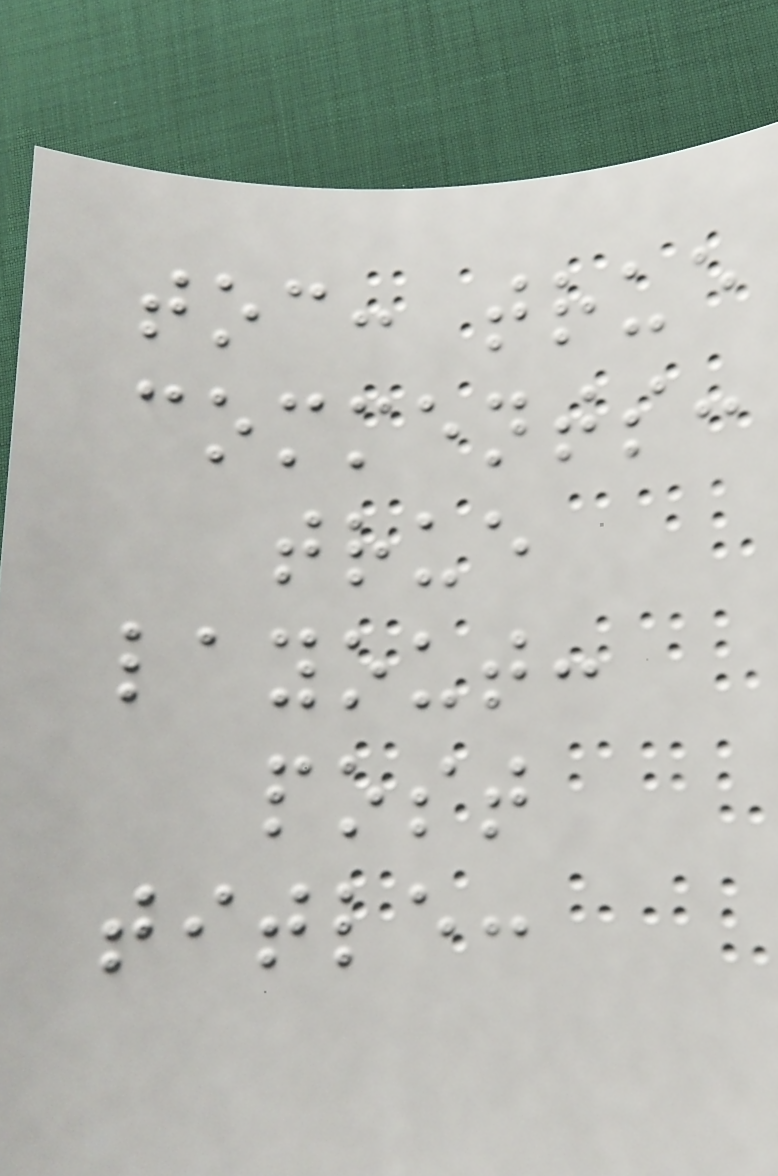toc: true
comments:
true
layout:
post
title:
